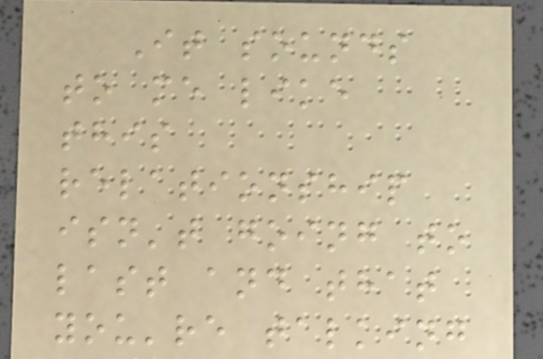It sounds
to me like
this
relationship
isn't going to
last and that
you're talking
